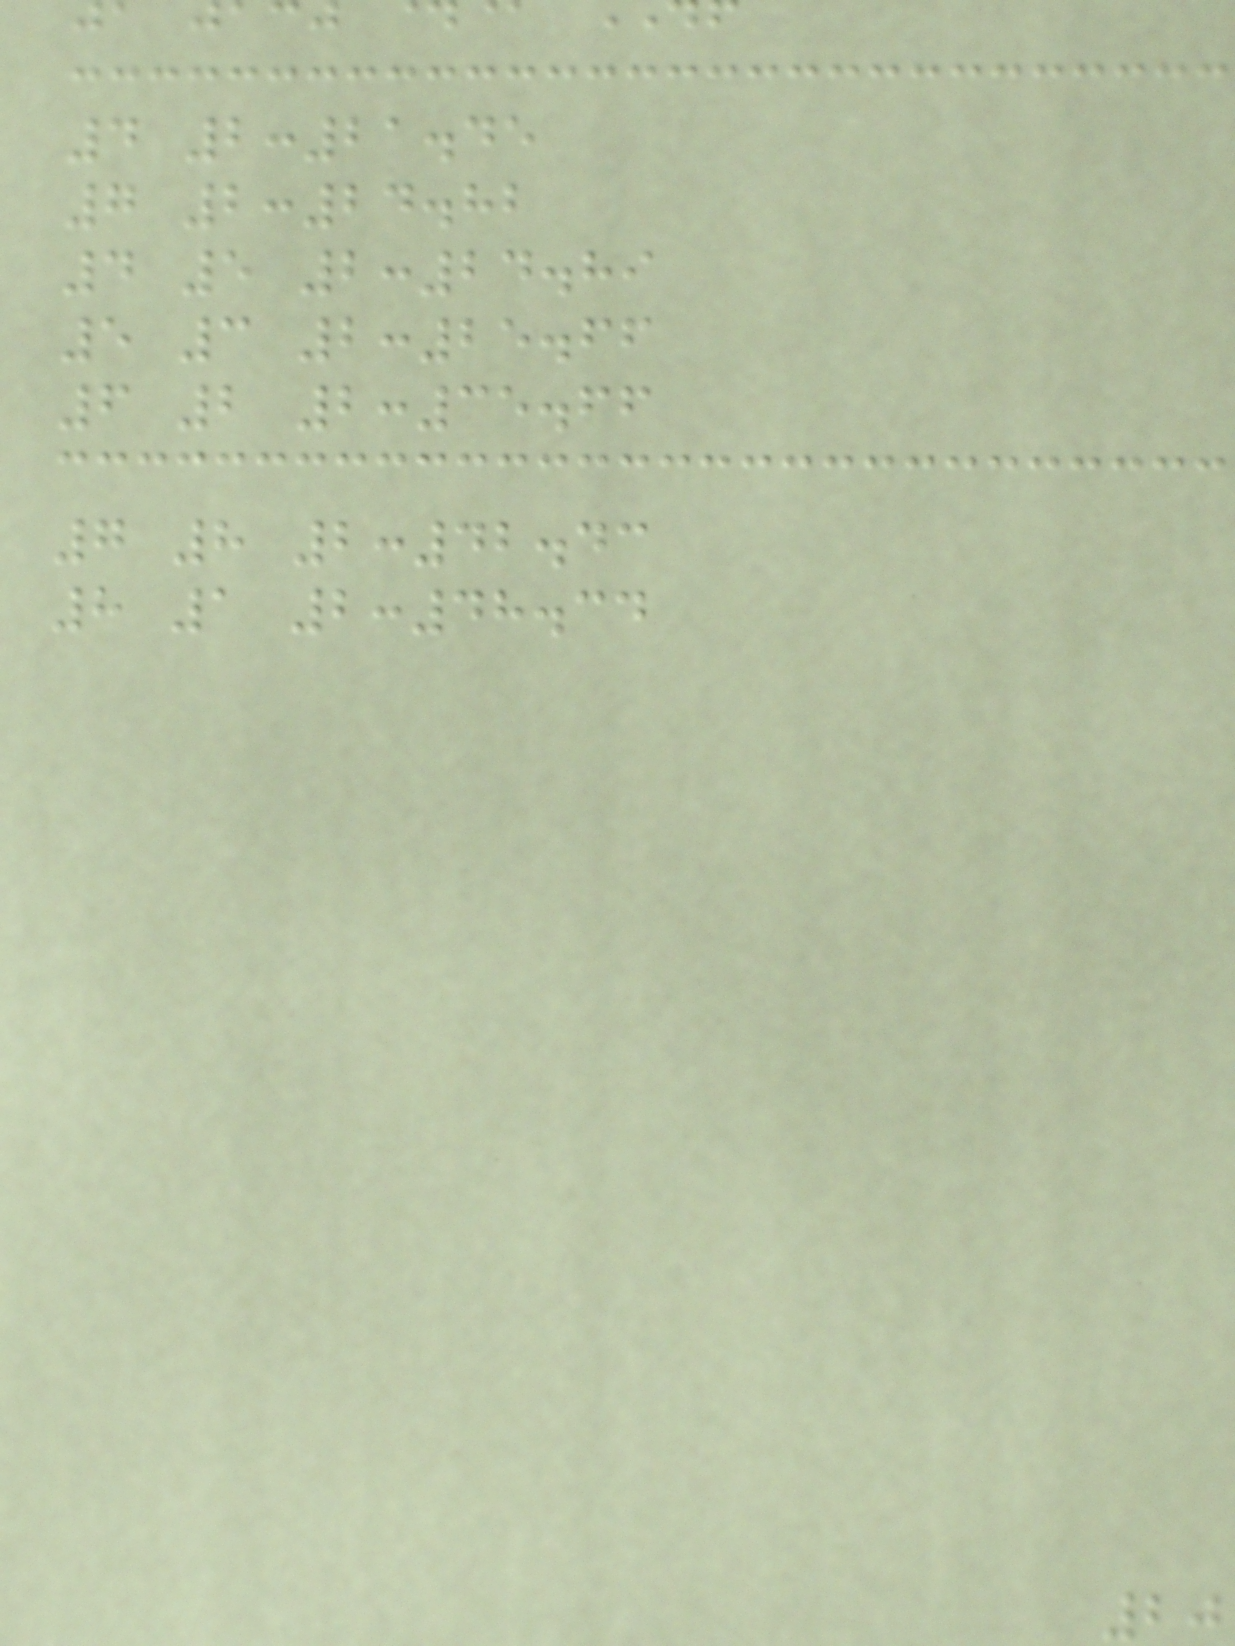4 2:21.45
7 2:24.82
4 5 2:24.89
5 3 2:25.66
6 2 2:35.66
7 8 2:42.43
8 1 2:48.34
20
